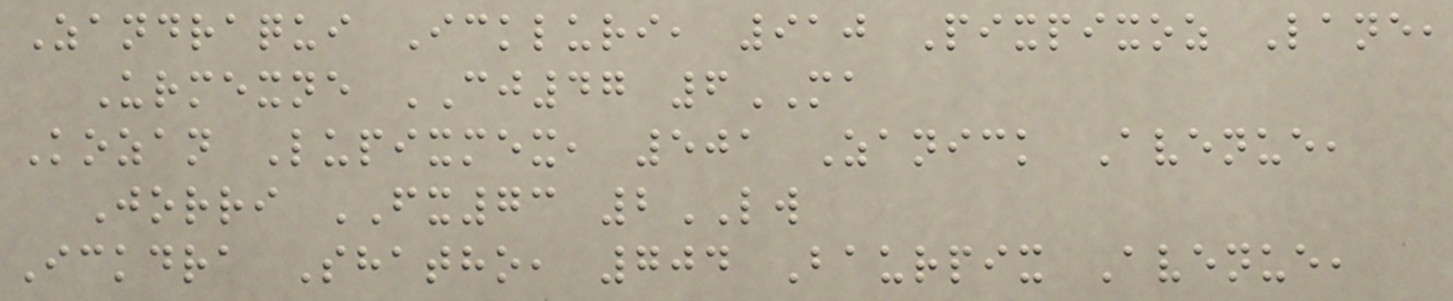Zandraqui Ickluri, 910 Pixpixoz Lane,
Urmexne CJ47 6MA
Kozan Lupixmex, 501 Zanick Avenue,
Jorri FX73 2LW
Ickdra Shatho, 704 Baurpix Avenue,
